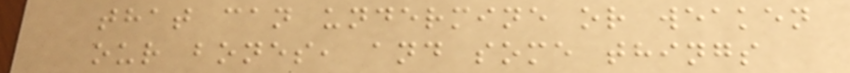that can undermine or weaken
our bones, and some things
